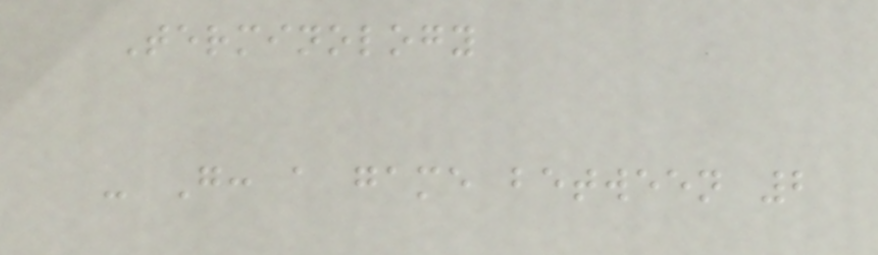Terminology
- G: a game between 2
